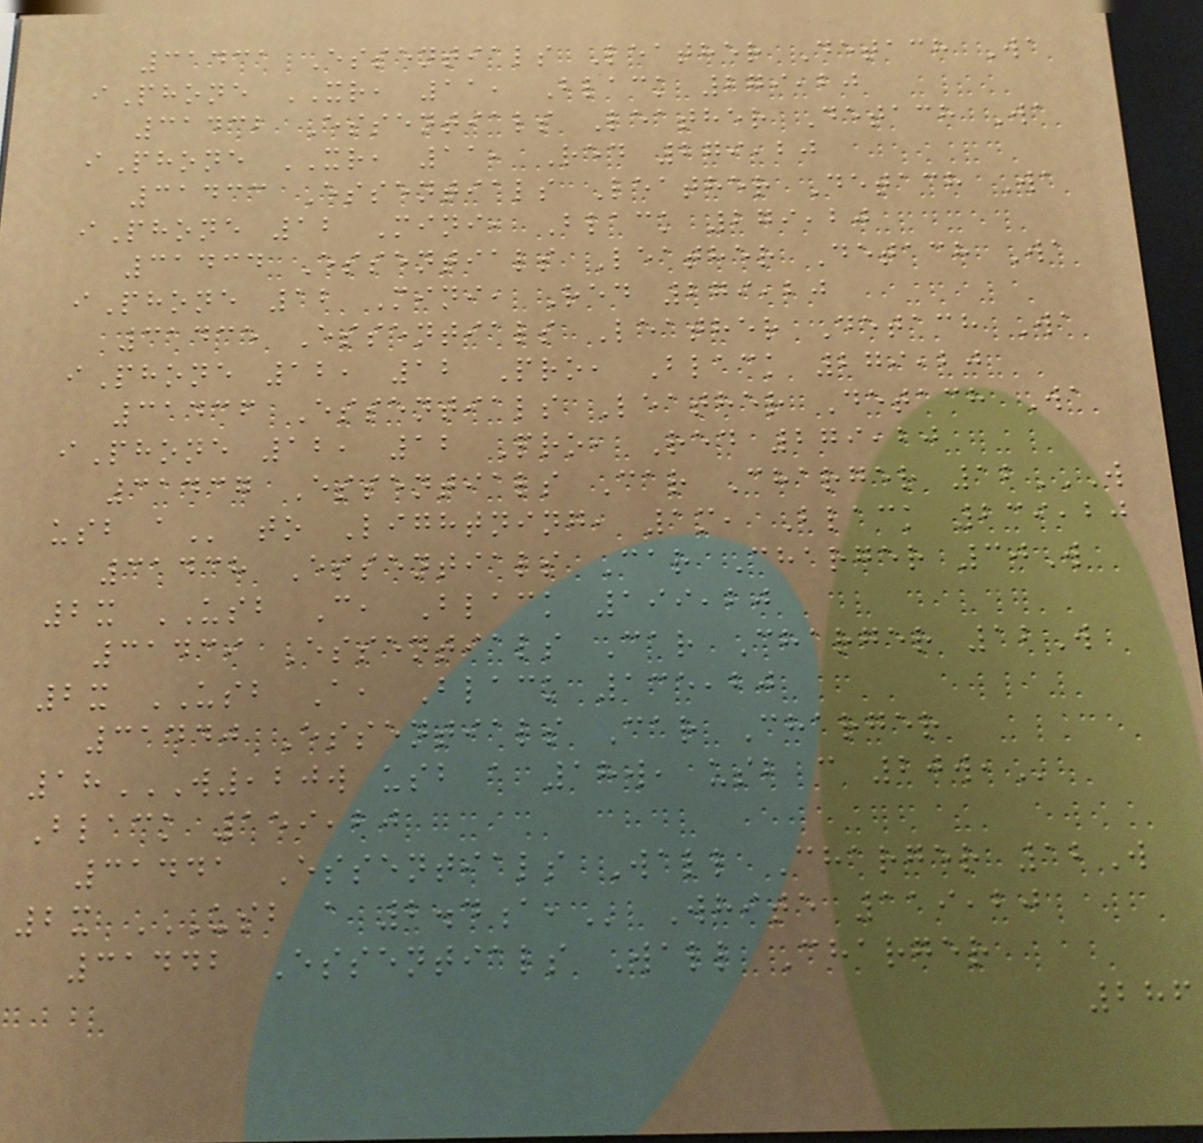31431 Essentials Leather Detach Wa
iPhone XR, 11, Black 279,20
31432 Essentials Leather Detach Wa
iPhone XR, 11, Red 279,20
31433 Essentials Leather Detach Wa
iPhone 12 Mini, Black 279,20
31434 Essentials Leather Detach Wa
iPhone 12 Mini, Red 279,20
31435 Essentials Leather Detach Wa
iPhone 12, 12 Pro, Black 279,20
31436 Essentials Leather Detach Wa
iPhone 12, 12 Pro, Red 279,20
31437 Essentials Car Charger 12W
USB A to Lightning, 1m, Black 239,20
31438 Essentials Car Charger 30W
2x USB C, Black 199,20
31439 Essentials Car Charger 12W
2x USB A, Black 135,20
31440 Essentials Car Charger
18W,20W USB A 18W, USB C 20W,
Black 159,20
31441 Essentials Wall Charger 12W
2x USB A 2.4A, White 119,20
31442 Essentials Wall Charger
286
